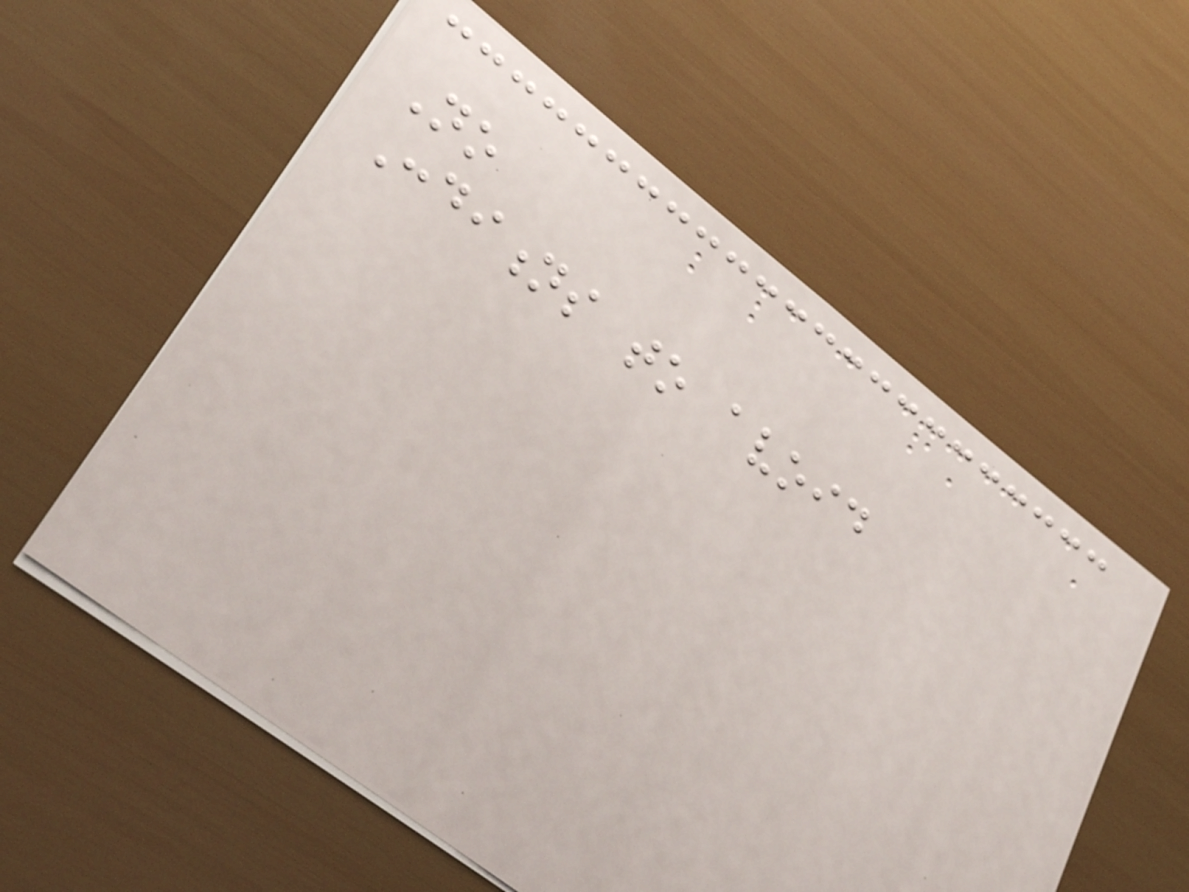No
Conditions to avoid
